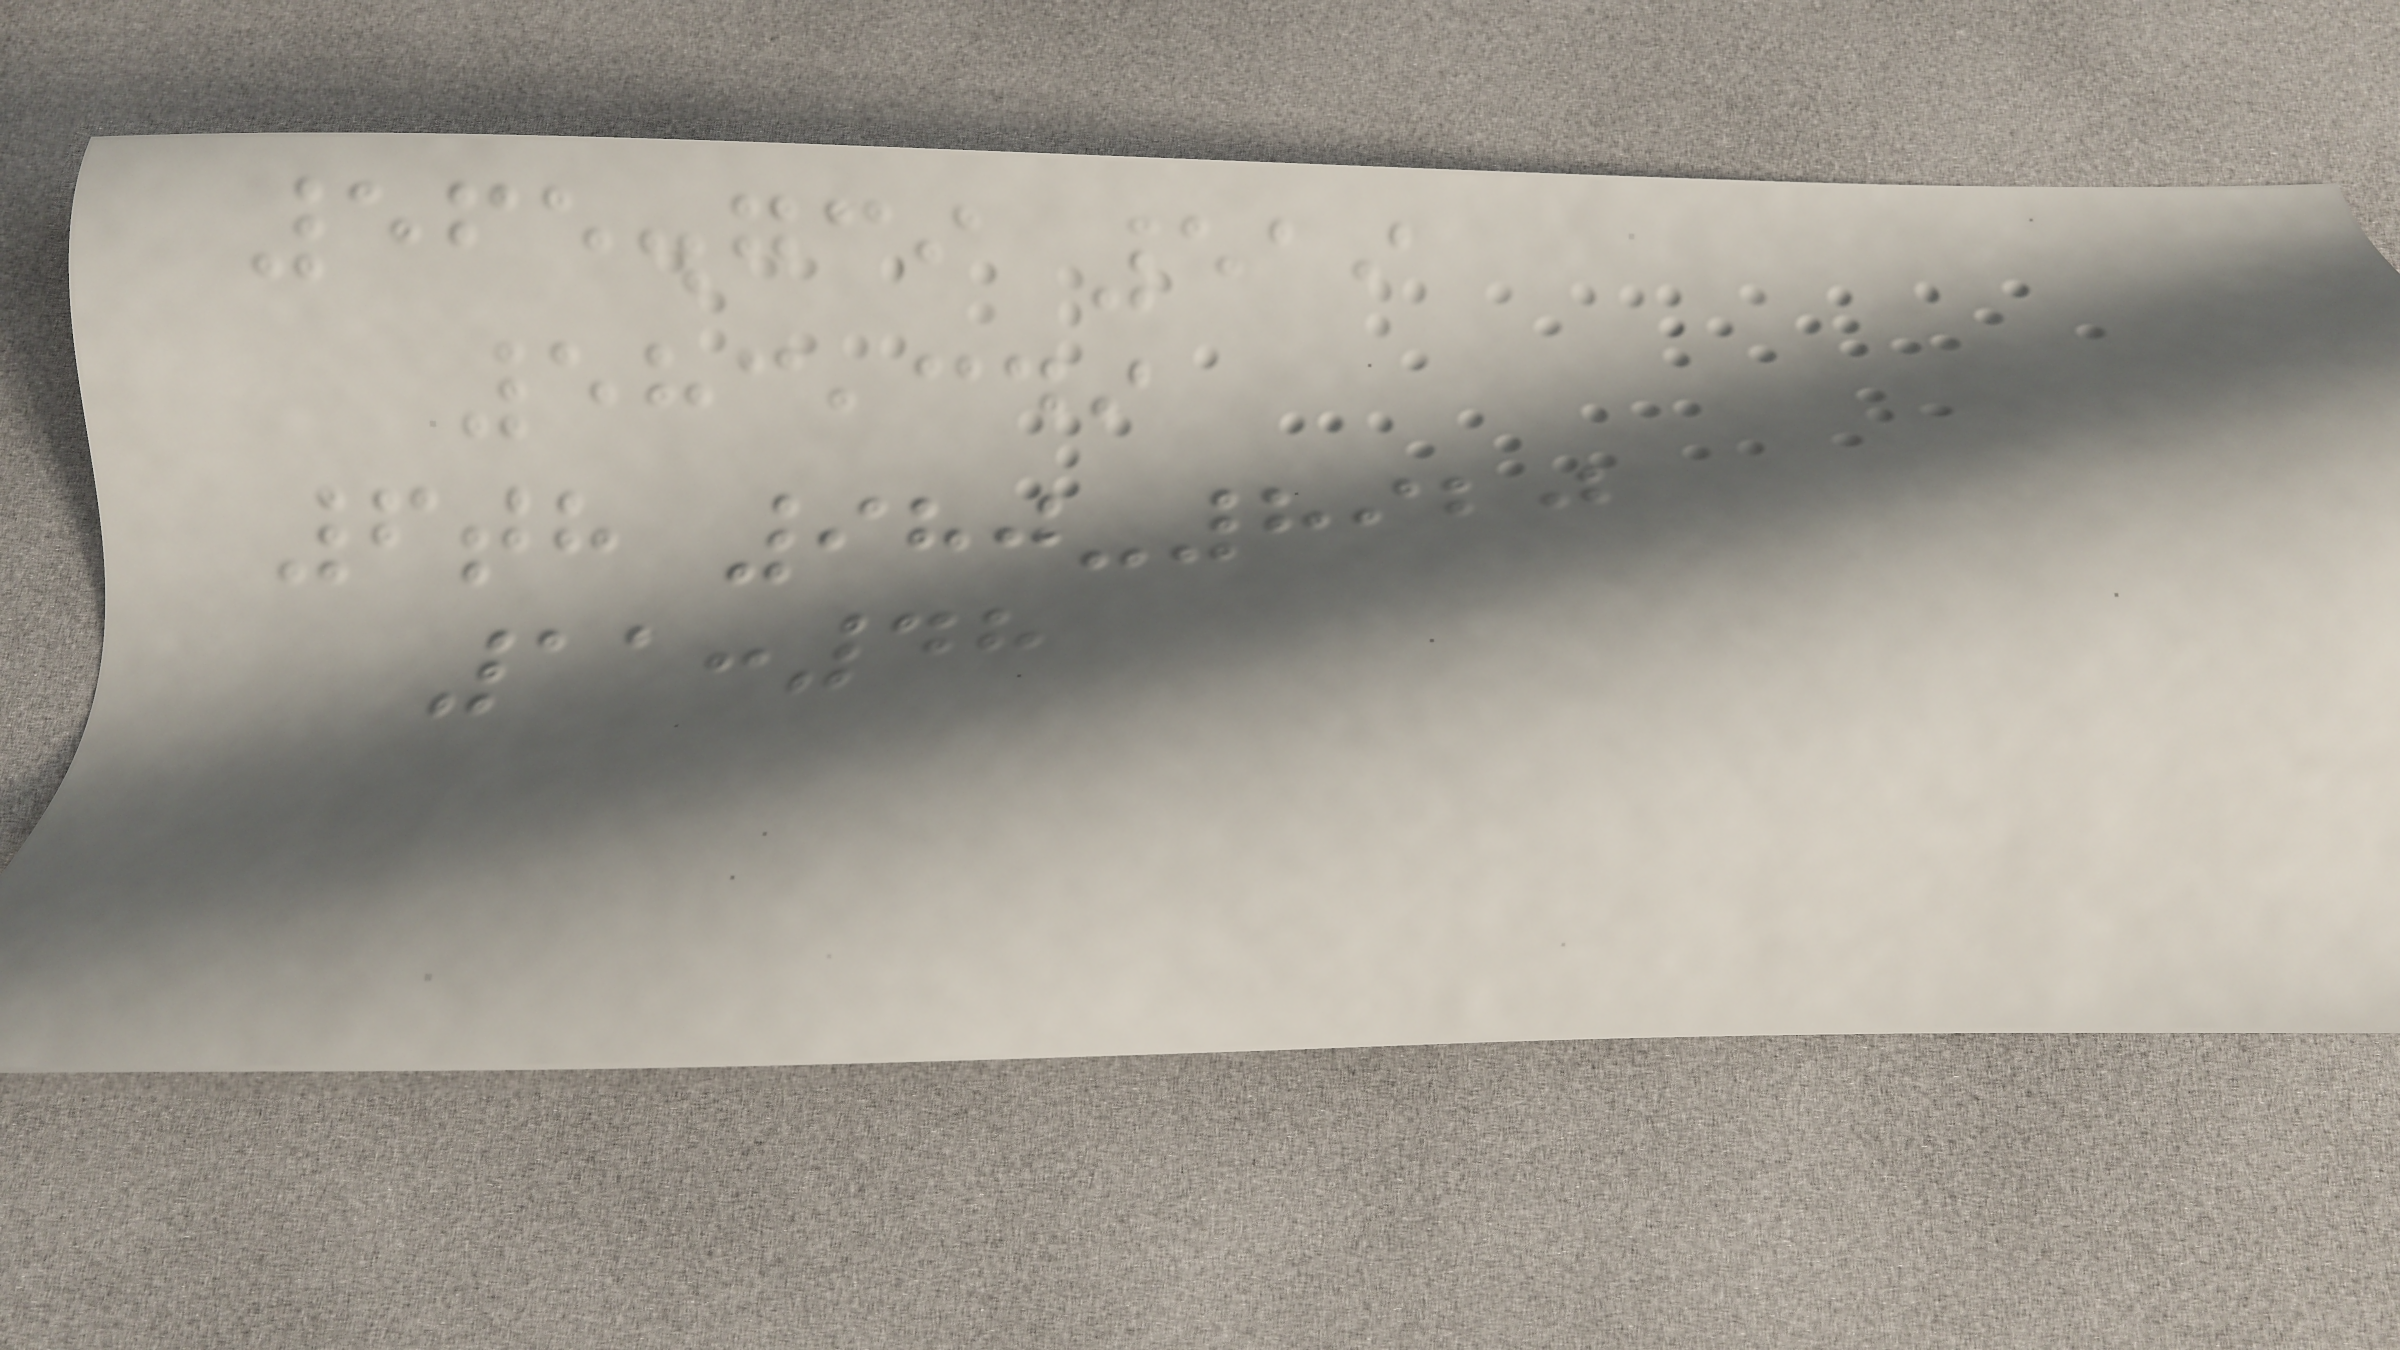565.739 519
583,349
6th 980-8920
11:48
